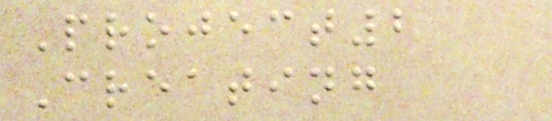Project2
Creating
